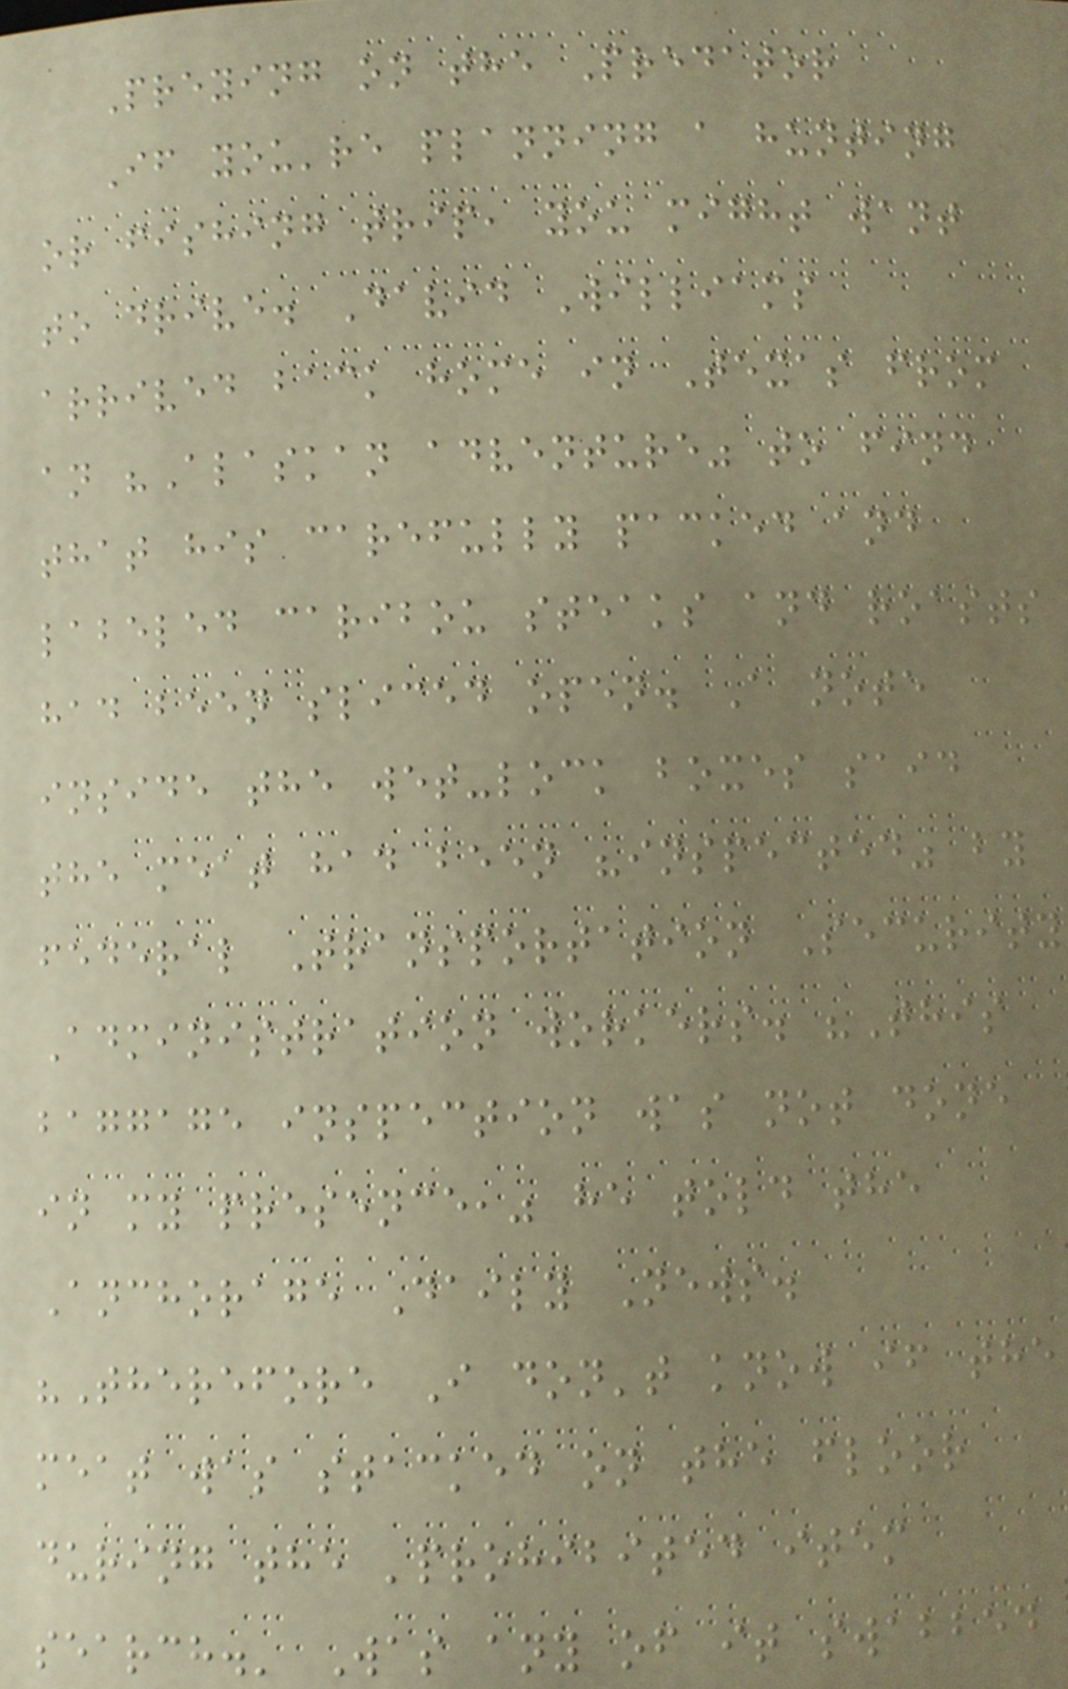Preying on the Predator
If you're planning a hunting
or fishing trip, you might want
to drive. David Williams
arrived back home in Texas from
an "Alaskan adventure" to find
that his carefully packed and
labeled caribou steaks and roasts
had been sliced open. A note
inside the wet-lock boxes said
the meat had been "inspected" by
federal Transportation Security
Administration workers. "This
baggage inspection was not done
in my presence," he told the
Anchorage Daily News.
"Therefore I don't know if the
meat was stacked on the floor
during the 'prohibited item
search.' Was any of it swabbed
